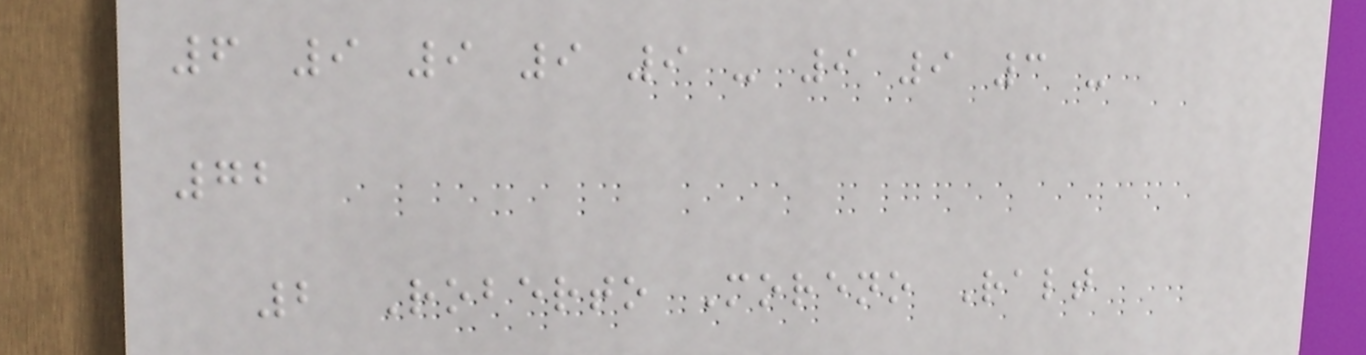6 9 9 9 9 - 9 9 3 -
72
2 Roberto Moreno Ralt
